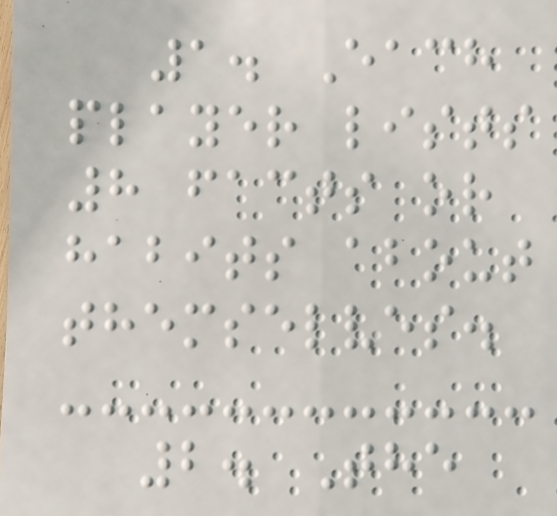1. Each
player lists
8 facts or
habits about
themselves.
2. The
